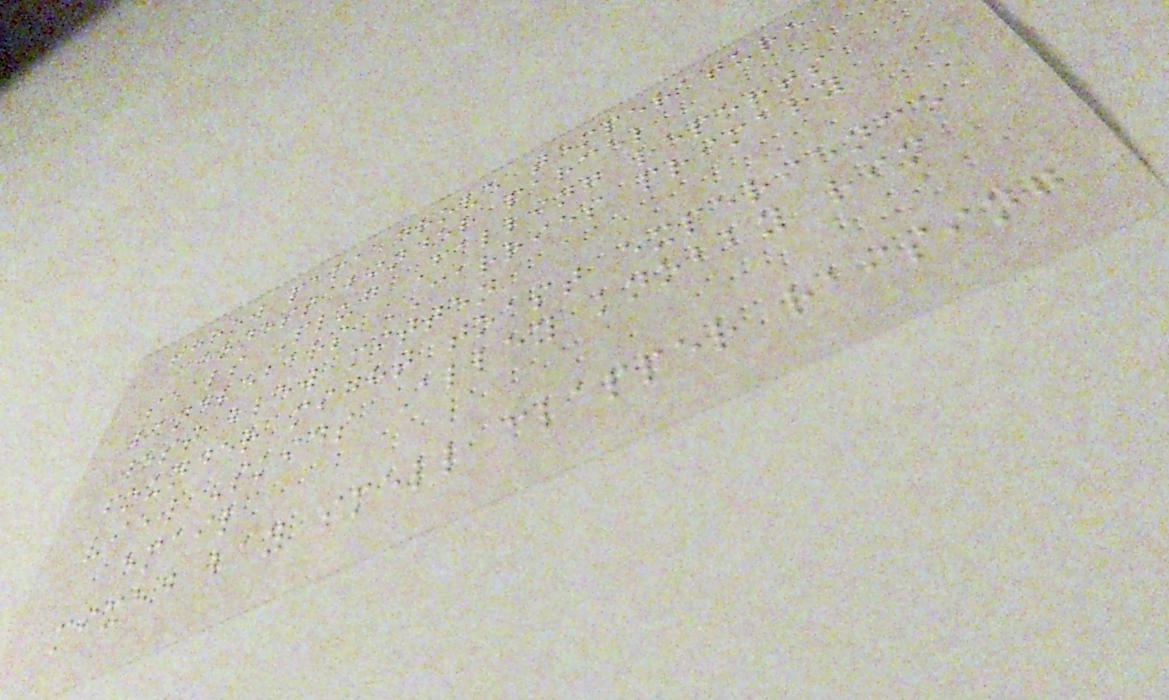throw papa drove temperature
honest binder parcel
seals Plug Falling reports
handlebars CARRIES primary
west blew mitten
founder might toast experience
view Skids Alley knobby rim
email
mixed bay smell clapper raising
